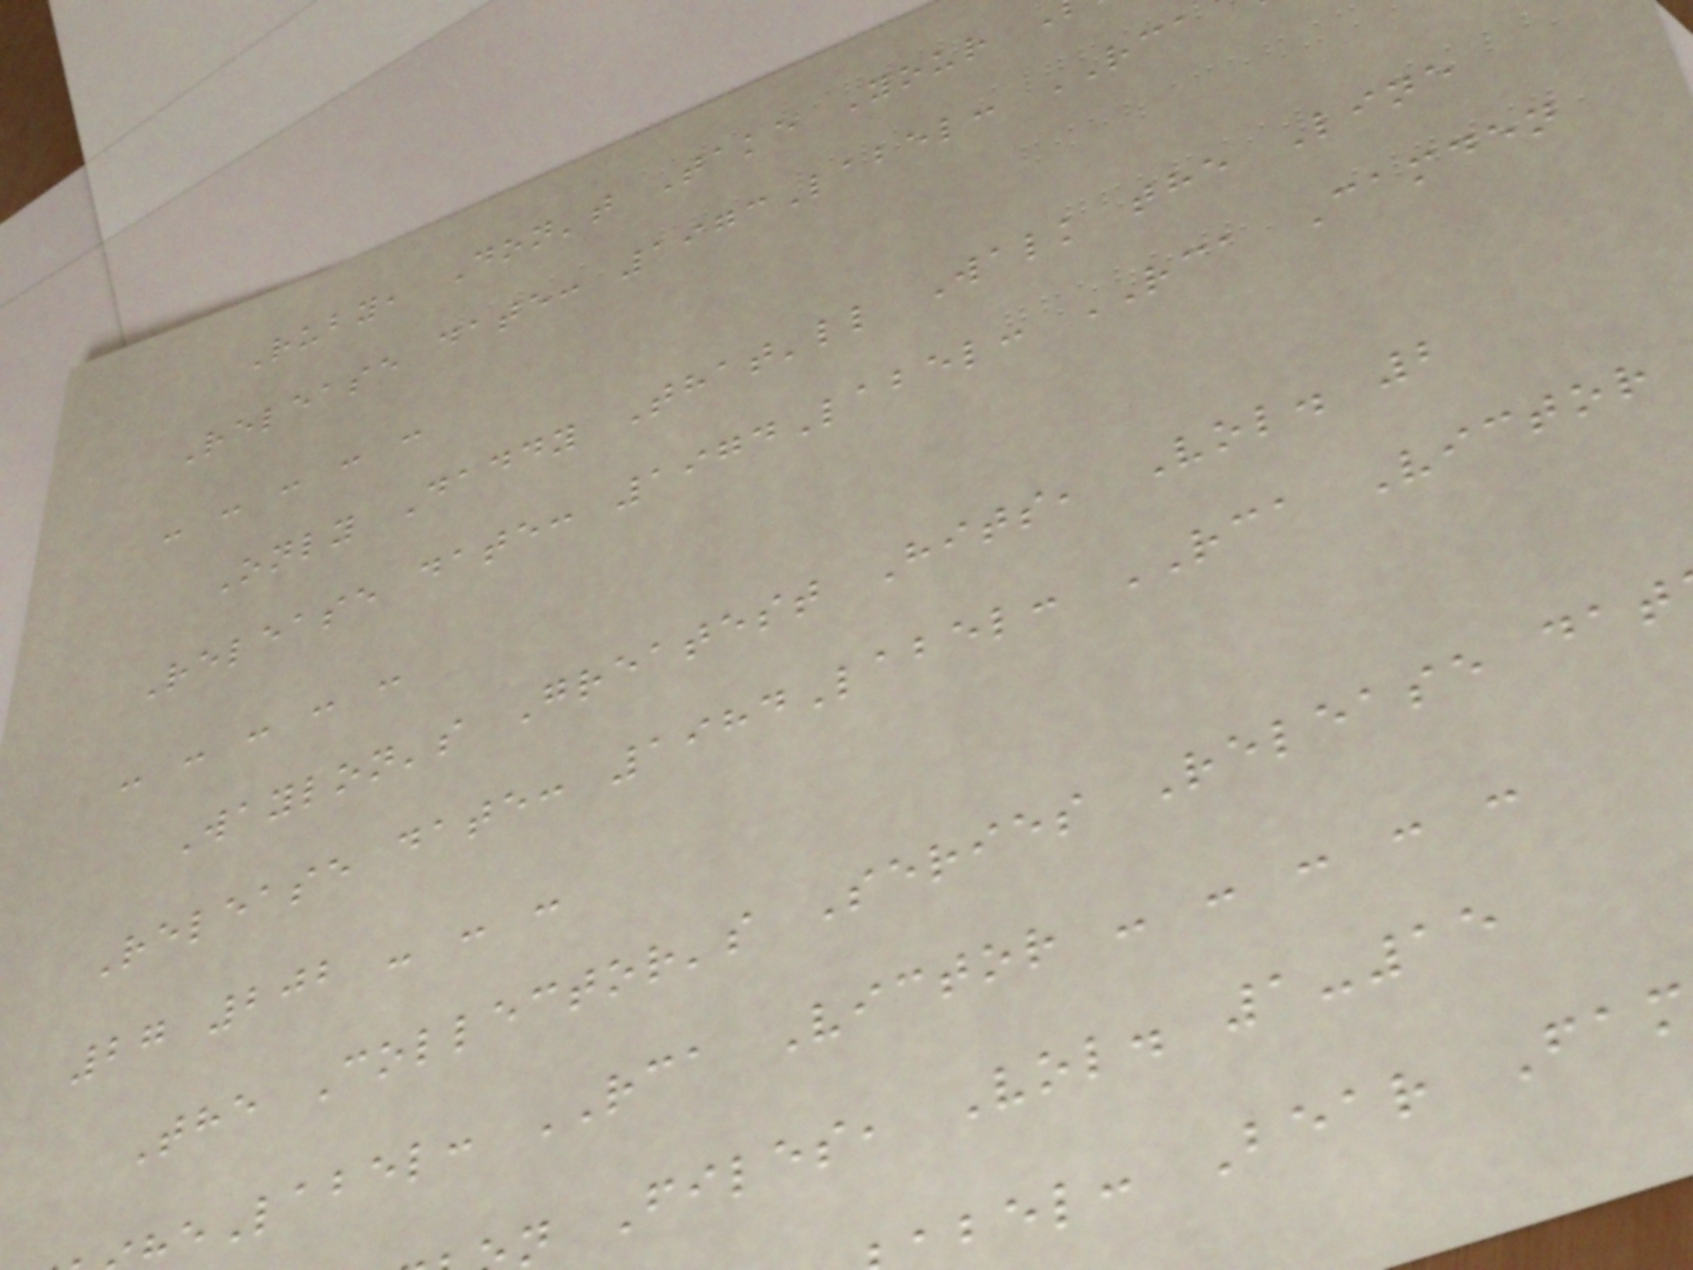Ruby, Don't Take Your
Release date: 1973Label: RCA
- - - - -
Only Daddy That'll Walk the Line
Release date: 1974Label: RCA Camden
- - - - -
Waylon's Greatest Hits, Vol. 2
Release date: 1984Label: RCA Victor
27 202 - - -
The Collector's Series Release dat
Label: RCA Victor - - - - -
n Files, Vol. 1-15
bel: Bear Fam
